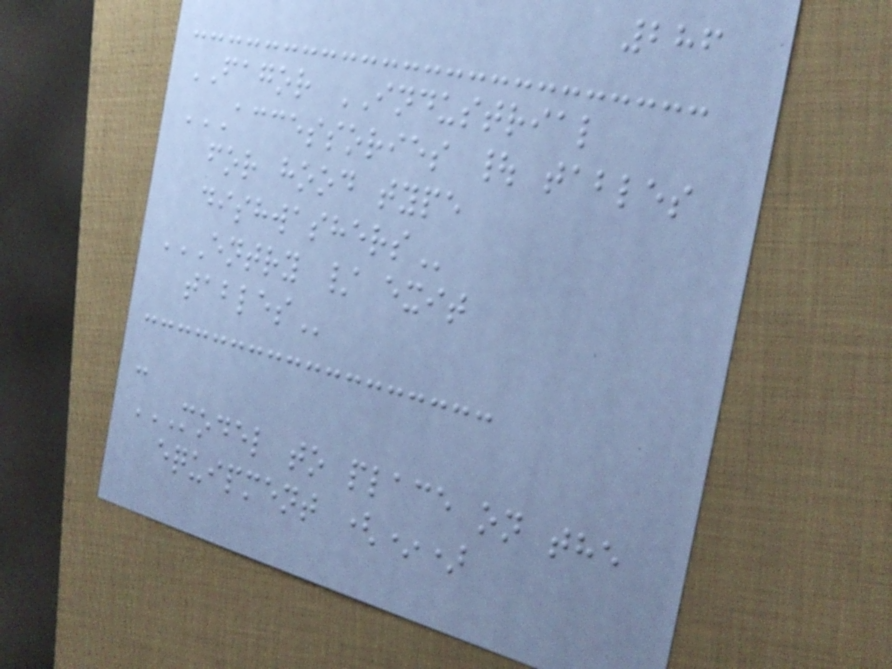286
FAGOR INDUSTRIAL
ACCESSORIES | TABLES
FOR HOOD TYPE
DISHWASHERS
ENTRY / EXIT
TABLES
-
MODEL TO PLACE ON THE
EQUIPMENT (*)
